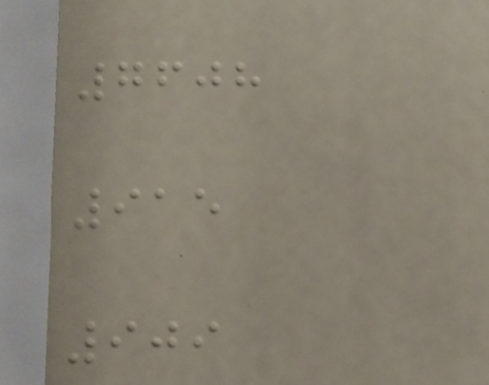7608
915
909
